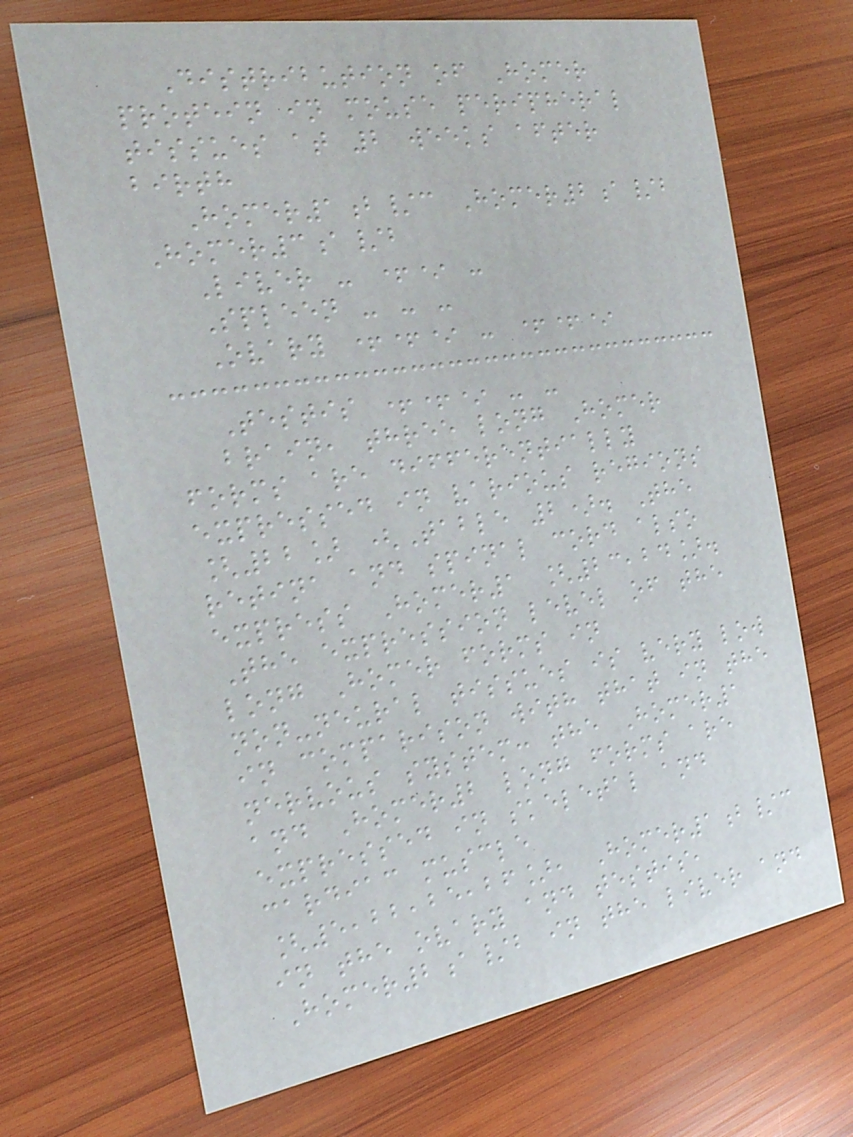Distribution of Homer
protein in mouse peripheral
tissues at 2 weeks after
birth
Homer1b/c Homer2a/b
Homer3a/b
Liver - +* -
Spleen - - -
Ovary ++* - ++*
Testis ++* - -
brain, three long Homer
forms are differentially
expressed in various regions
[22] (Table 2). The
retina and spinal cord also
express Homer1 [23,24].
The expression level of the
long Homer forms in
non-neural tissues is very low
in comparison with that in the
nervous system: the Homer1
and Homer2 long forms are
expressed in skeletal and
cardiac muscle
[5,22,25,26], Homer1b/c
in the ovary and testis,
Homer2a/b in the liver and
